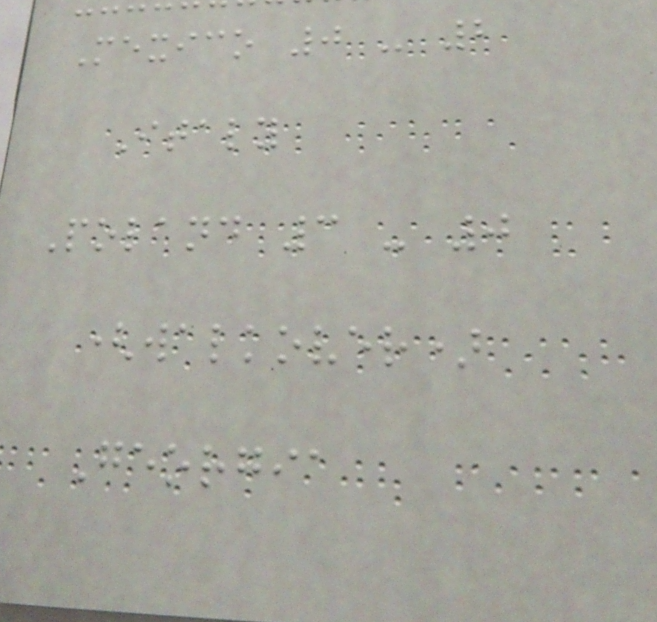Mexico 0 - 2
Italy
Poland 3 - 0
(walkover)
Georgia
